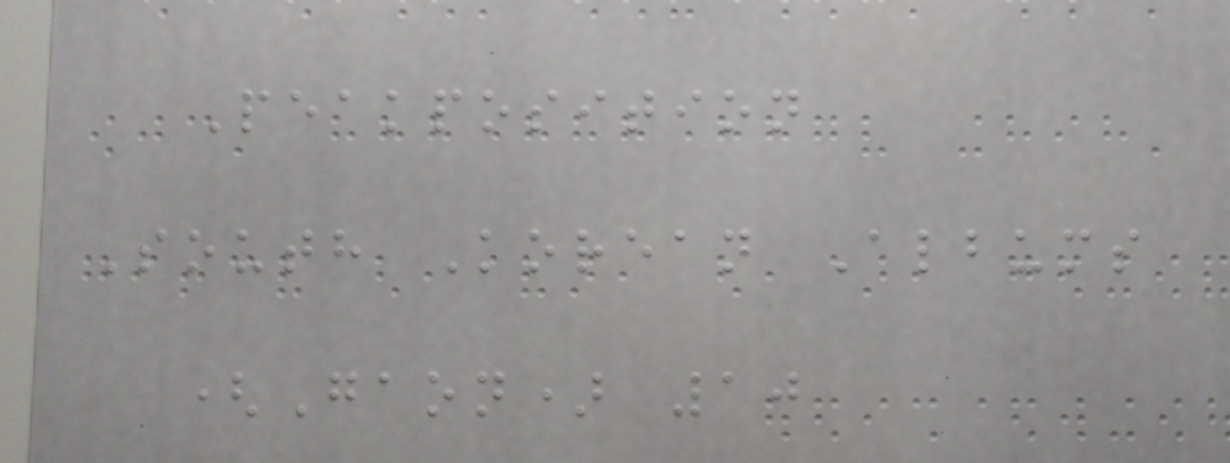Peakposition
South Korean Albums
(Gaon) 10
